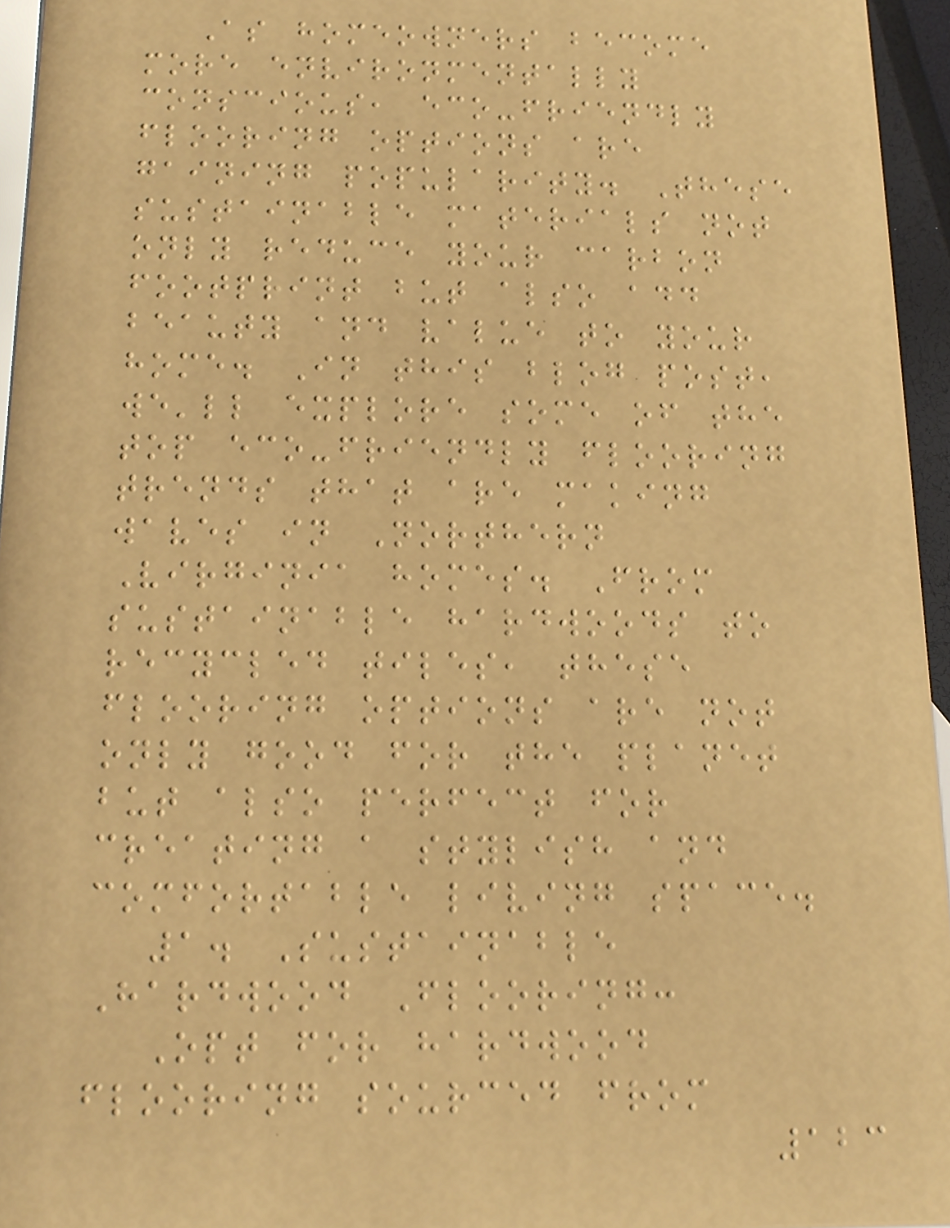As homeowners become
more environmentally
conscious, eco-friendly
flooring options are
gaining popularity. These
sustainable materials not
only reduce your carbon
footprint but also add
beauty and value to your
home. In this blog post,
we'll explore some of the
top eco-friendly flooring
trends that are making
waves in Northern
Virginia homes. From
sustainable hardwoods to
recycled tiles, these
flooring options are not
only good for the planet
but also perfect for
creating a stylish and
comfortable living space.
1. Sustainable
Hardwood Flooring:
Opt for hardwood
flooring sourced from
123
